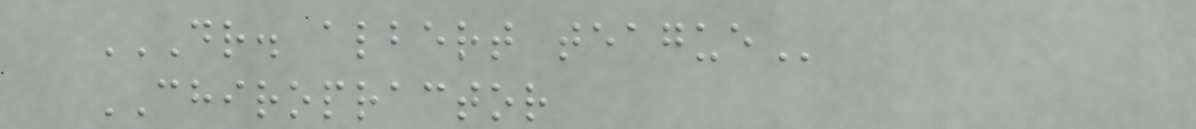DR. ALBERT TEAGUE
CHIROPRACTOR
